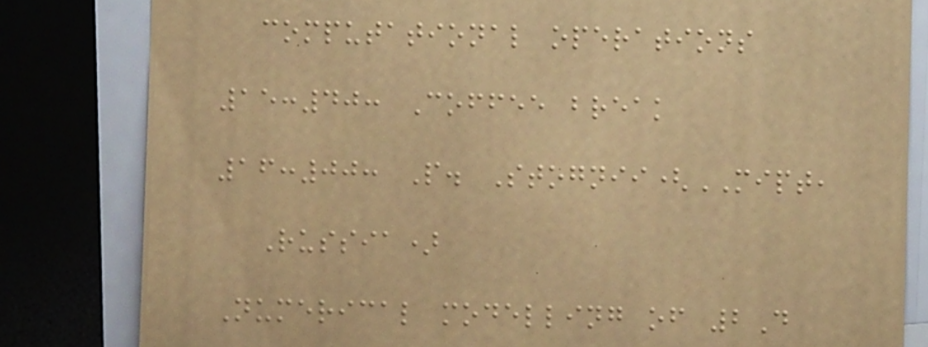computational operations
15:40: Coffee break
16:00: P. Stognii(MIPT,
Russia)
Numerical modelling of 2D
